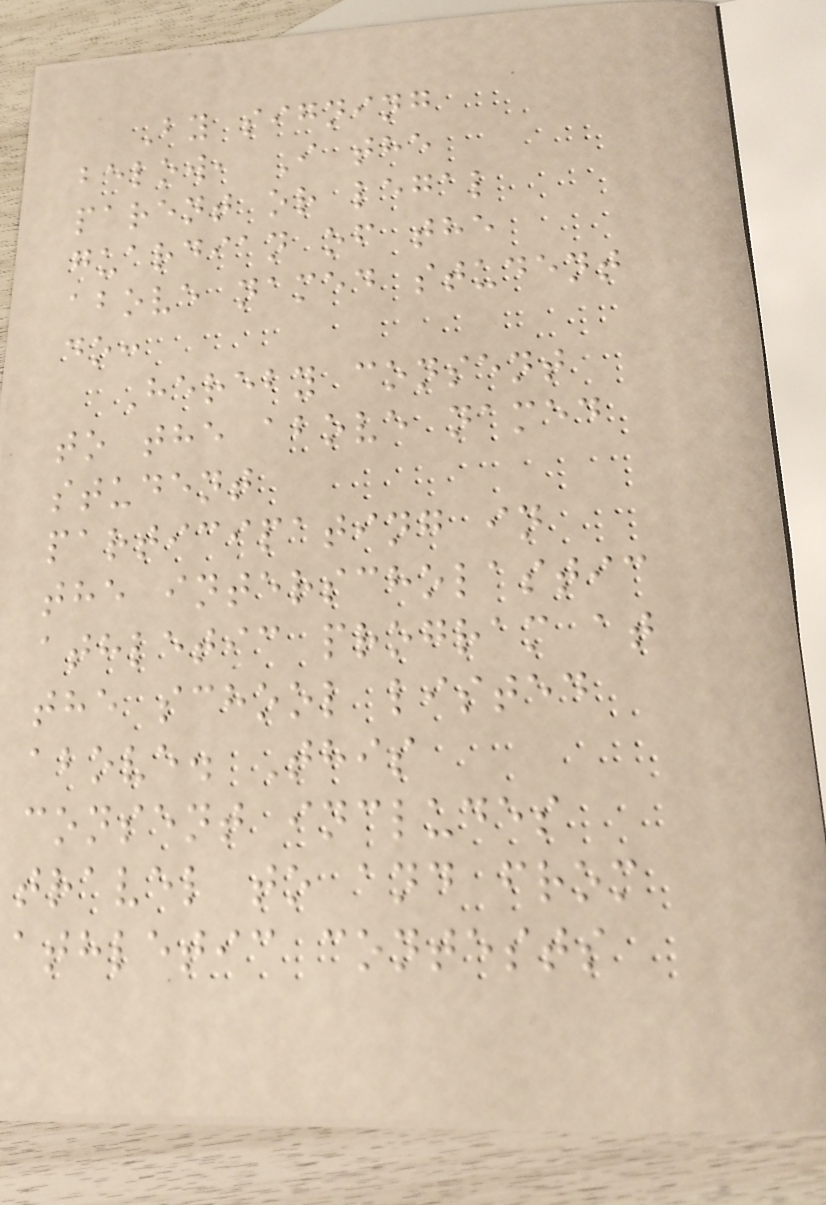By signing
below, I the
parent or legal
guardian of the
above named student
do:
Hereby consent
to the above named
student
participating in
the interscholastic
athletic program at
the school listed
above. This
consent includes
travel to and from
athletic contests
